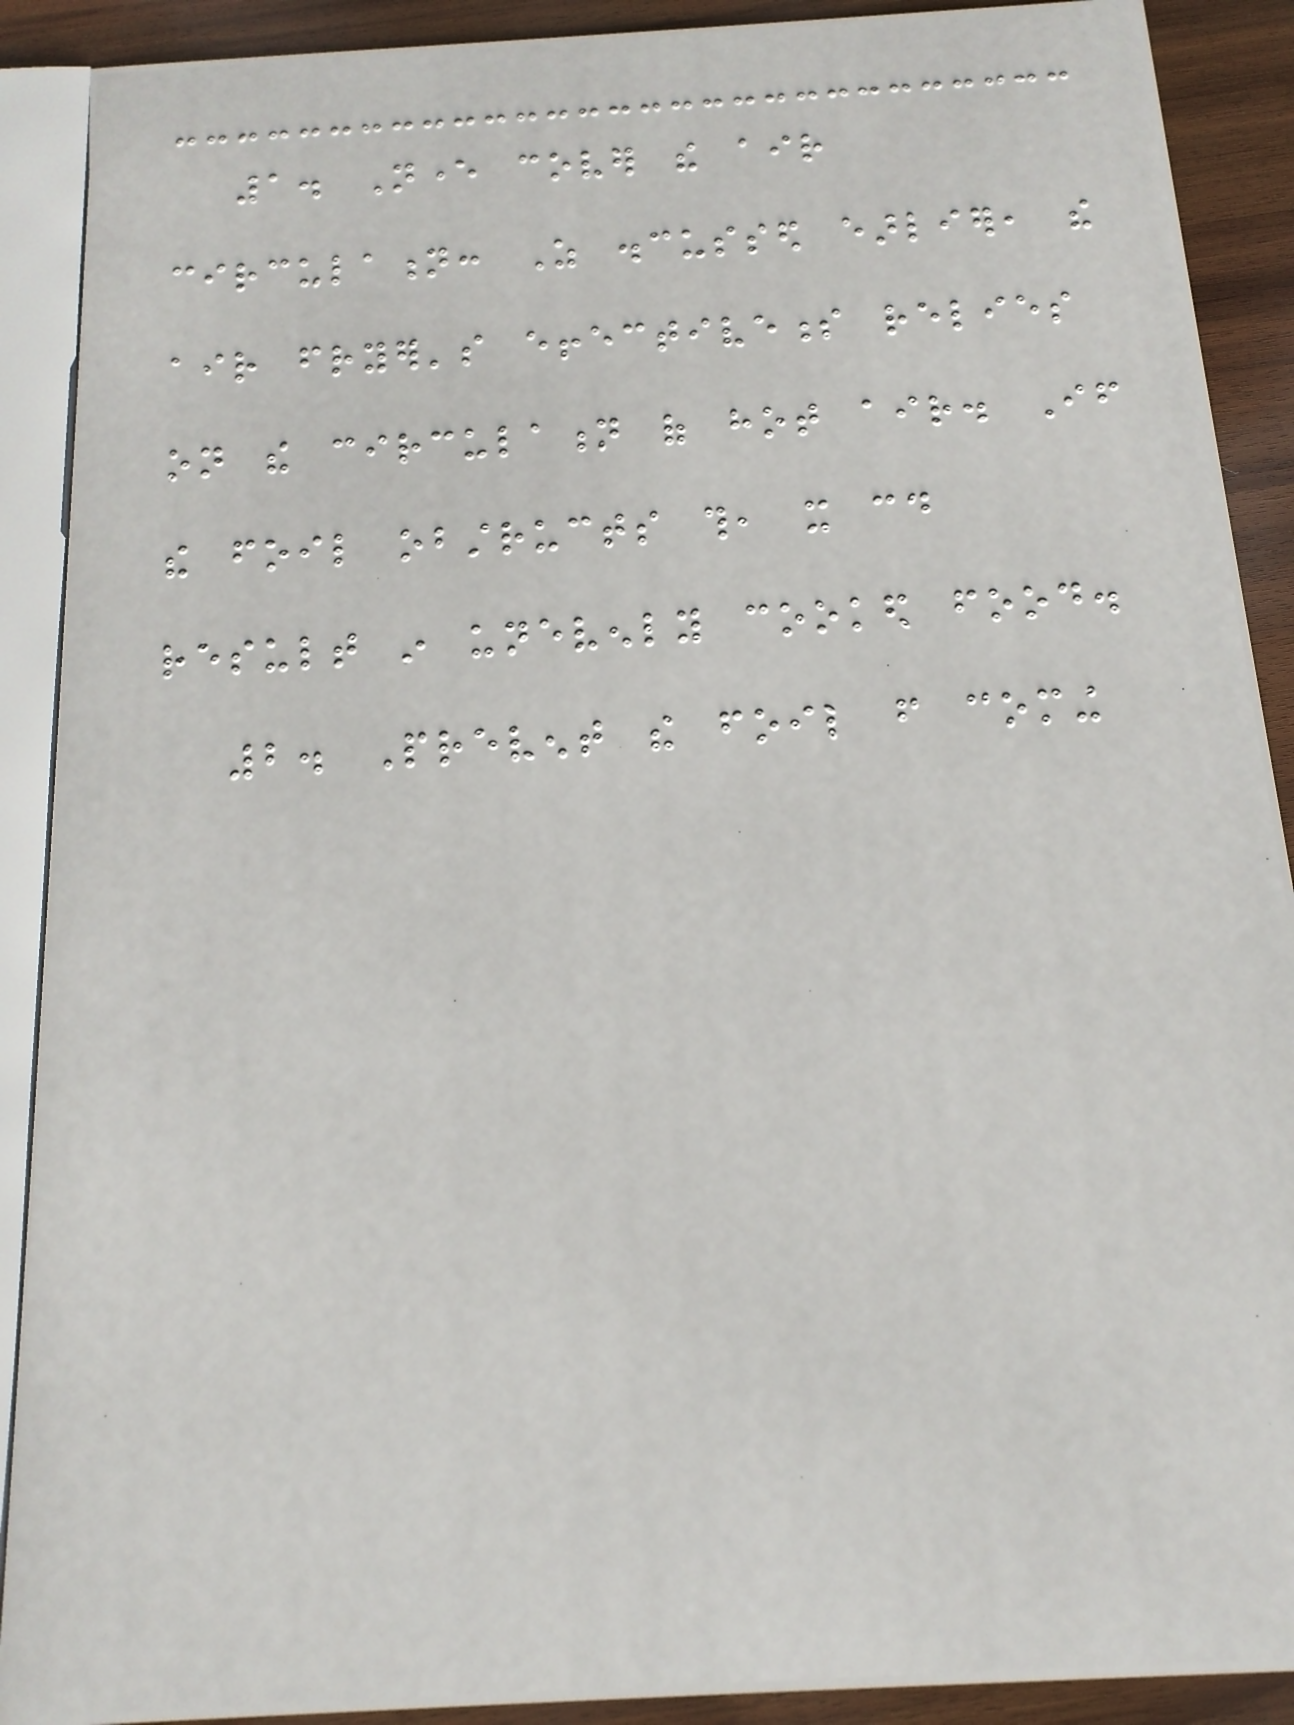1. Never cover the air
circulation: As discussed earlier, the
air fryer's effectiveness relies
on the circulation of hot air. If
the foil obstructs this, it could
result in unevenly cooked food.
2. Prevent the foil from coming
